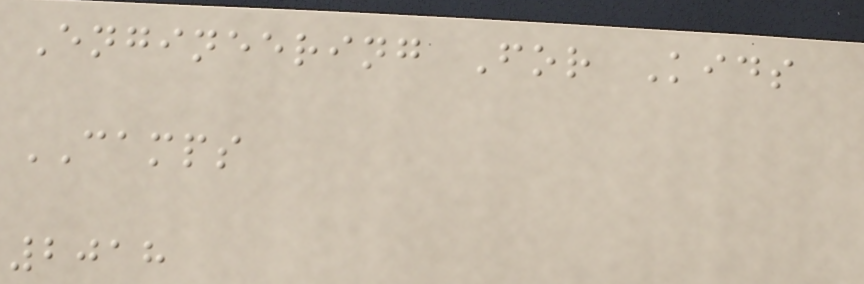Engineering For Kids
CAMPS
2018
